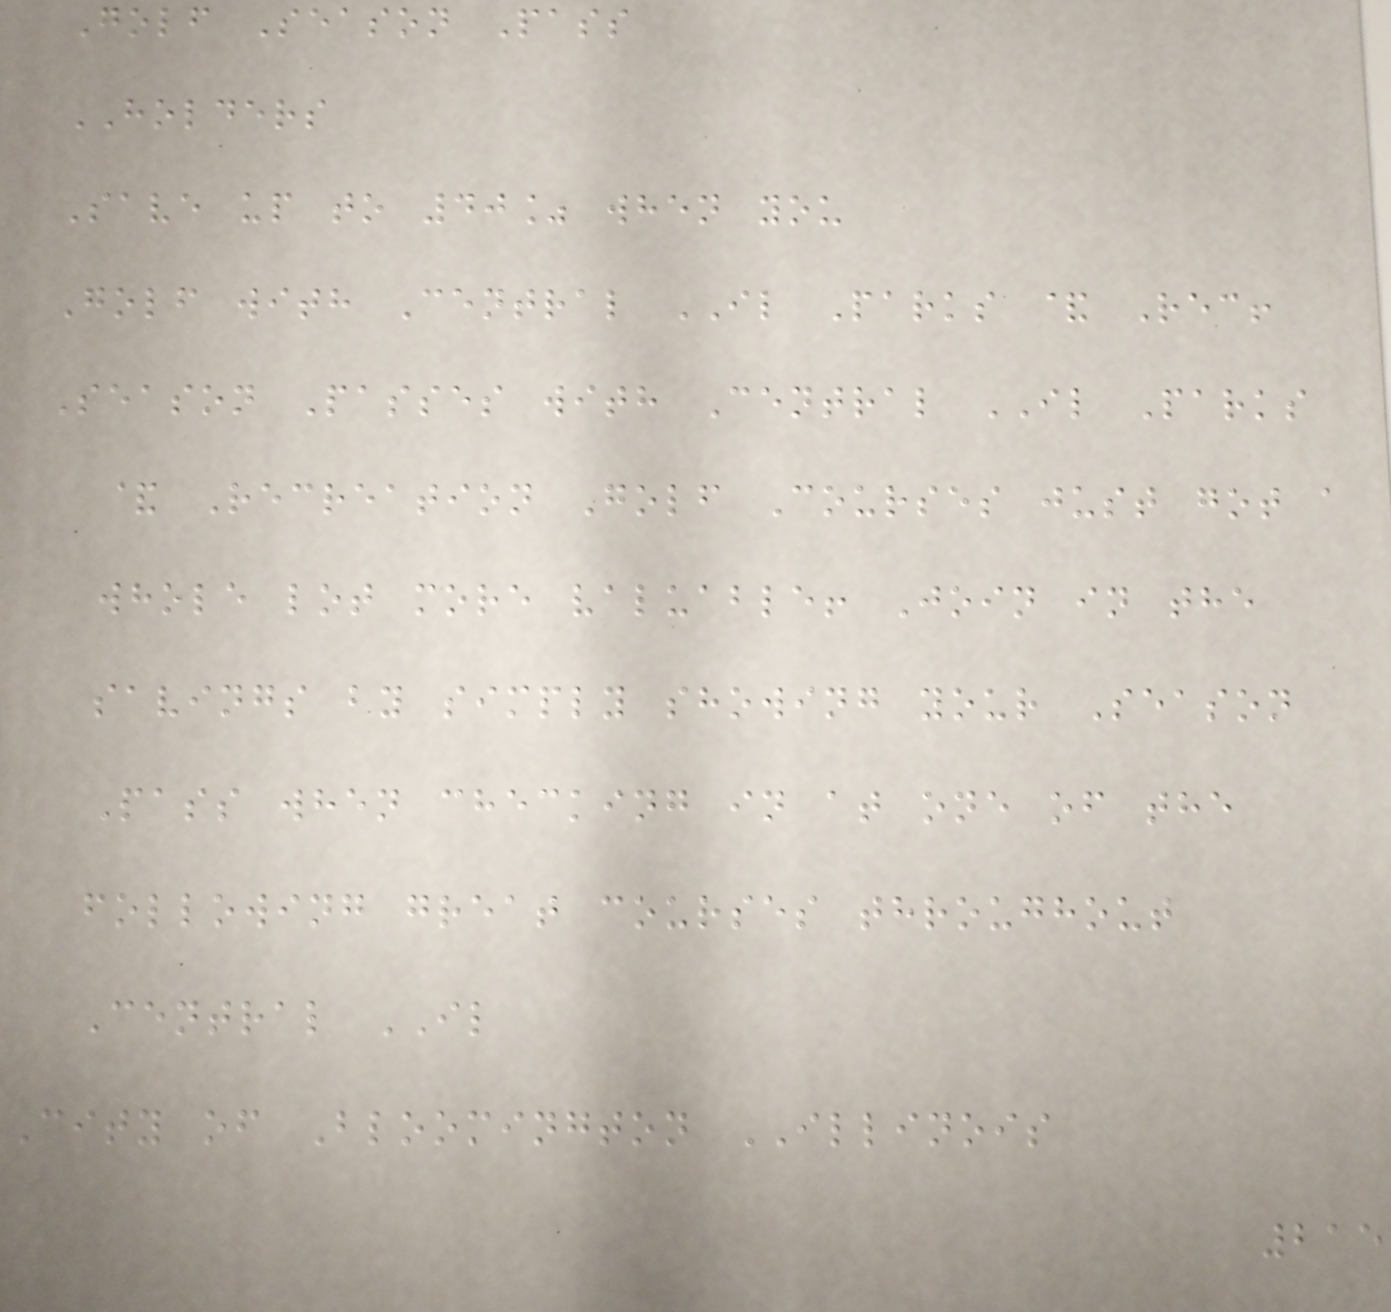Golf Season Pass
HOLDERS
Save up to 40% when you
Golf with Central IL Parks & Rec!
Season Passes with Central IL Parks
& Recreation Golf Courses just got a
whole lot more valuable! Join in the
savings by simply showing your Season
Pass when checking in at one of the
following great courses throughout
Central IL
City of Bloomington ILLINOIS
215
